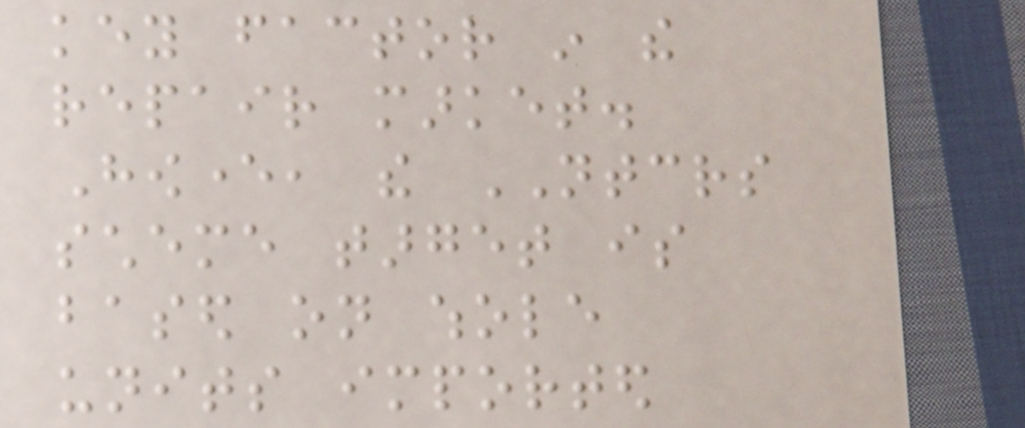key factor in the
repair market.
However, the NTCRS
scheme target is
based on whole
units imported
